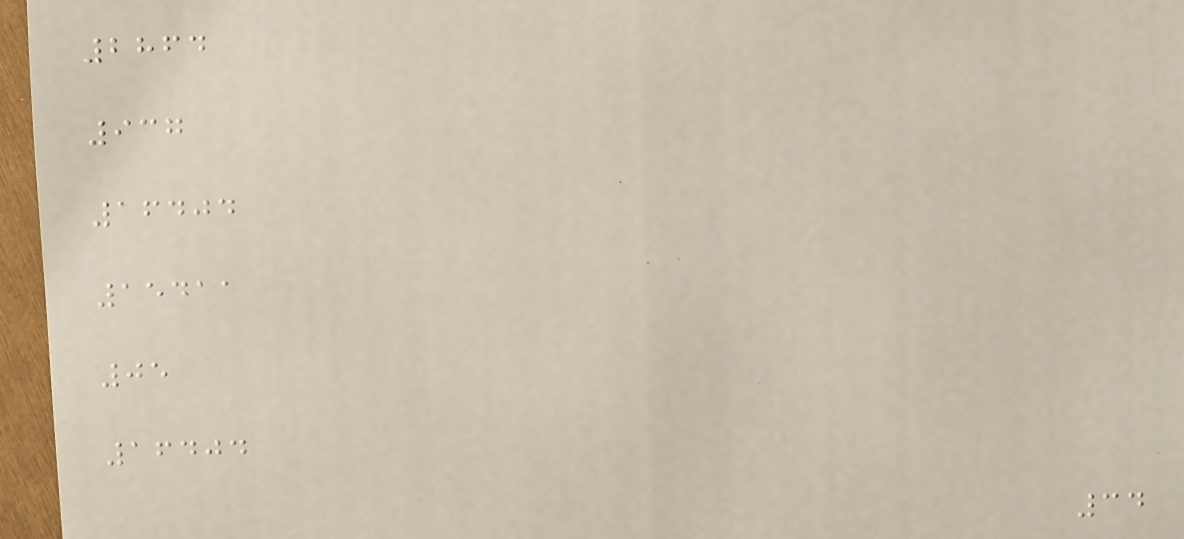2864
937
16404
15411
05
16404
34
